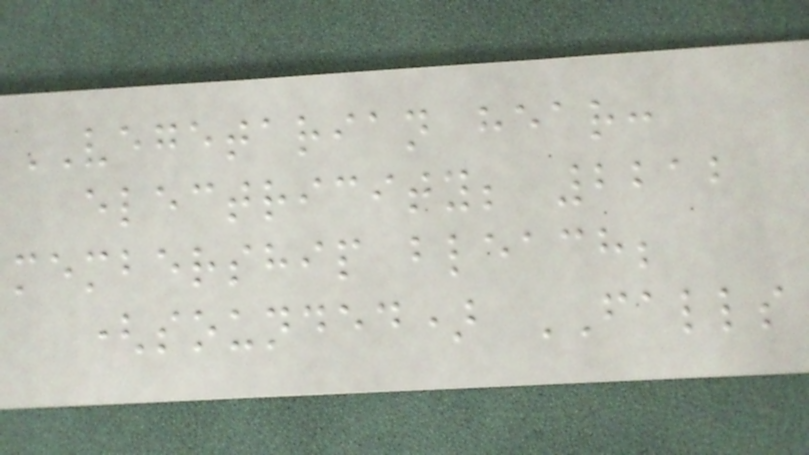VEGETARIAN hear:
electricity; 2212
membership bleach;
(sounded) FALLS
